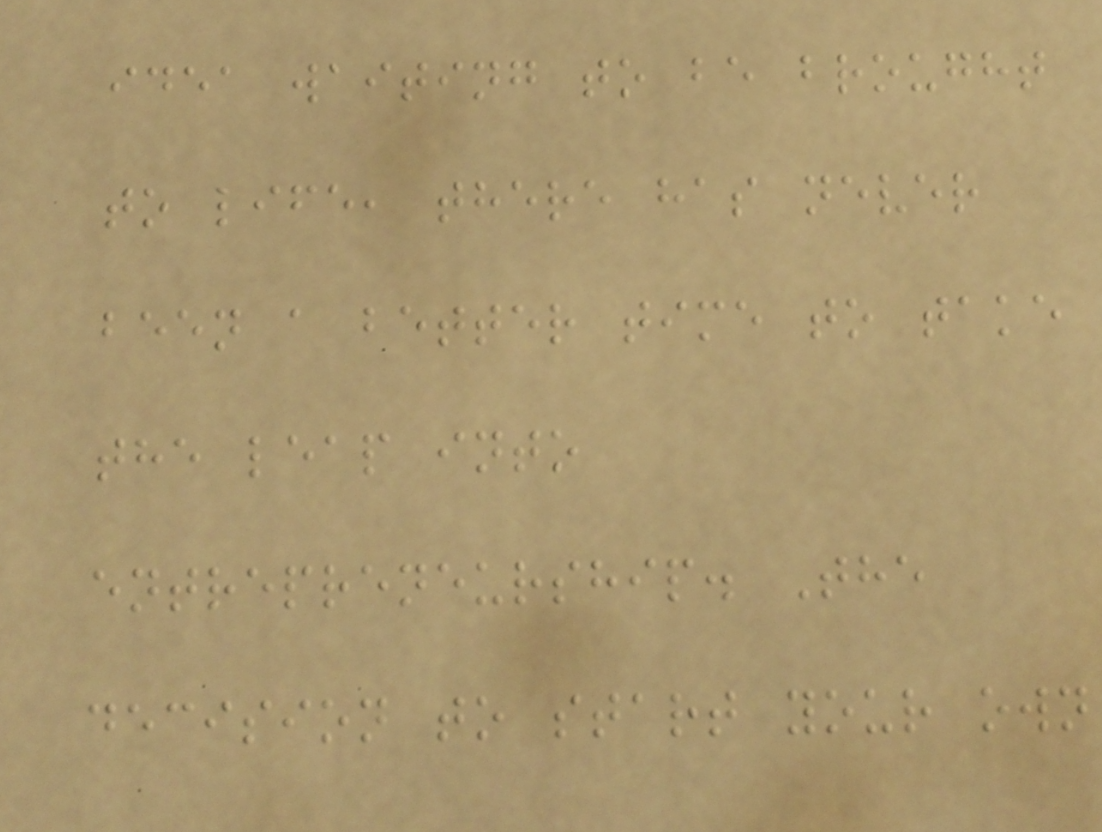idea waiting to be brought
to life, there has never
been a better time to take
the leap into
entrepreneurship. The
decision to start your own
